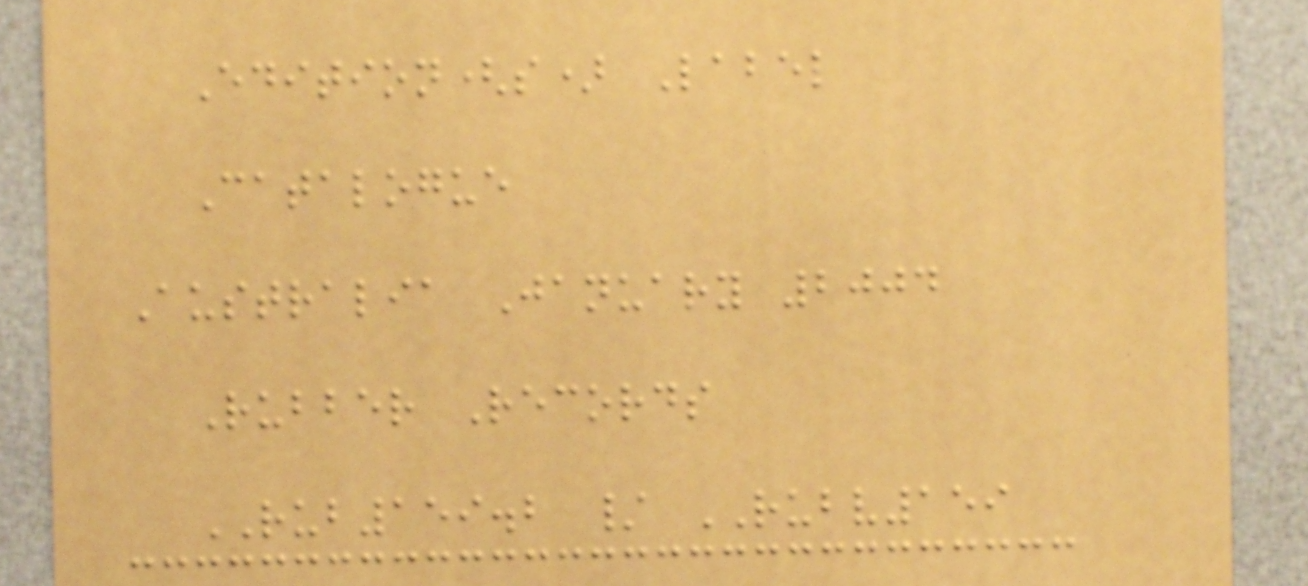Edition(s) Label
Catalogue
Australia January 2004
Rubber Records
RUB159.2 / RUBV159
